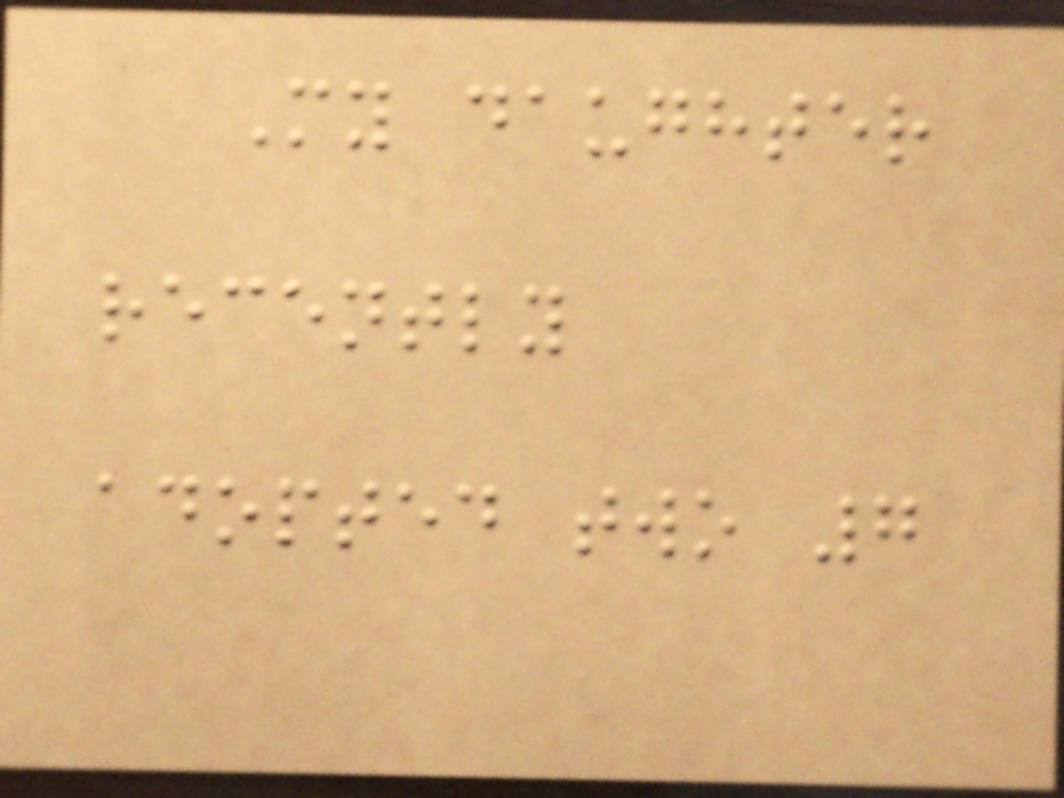My daughter
recently
adopted two 7
